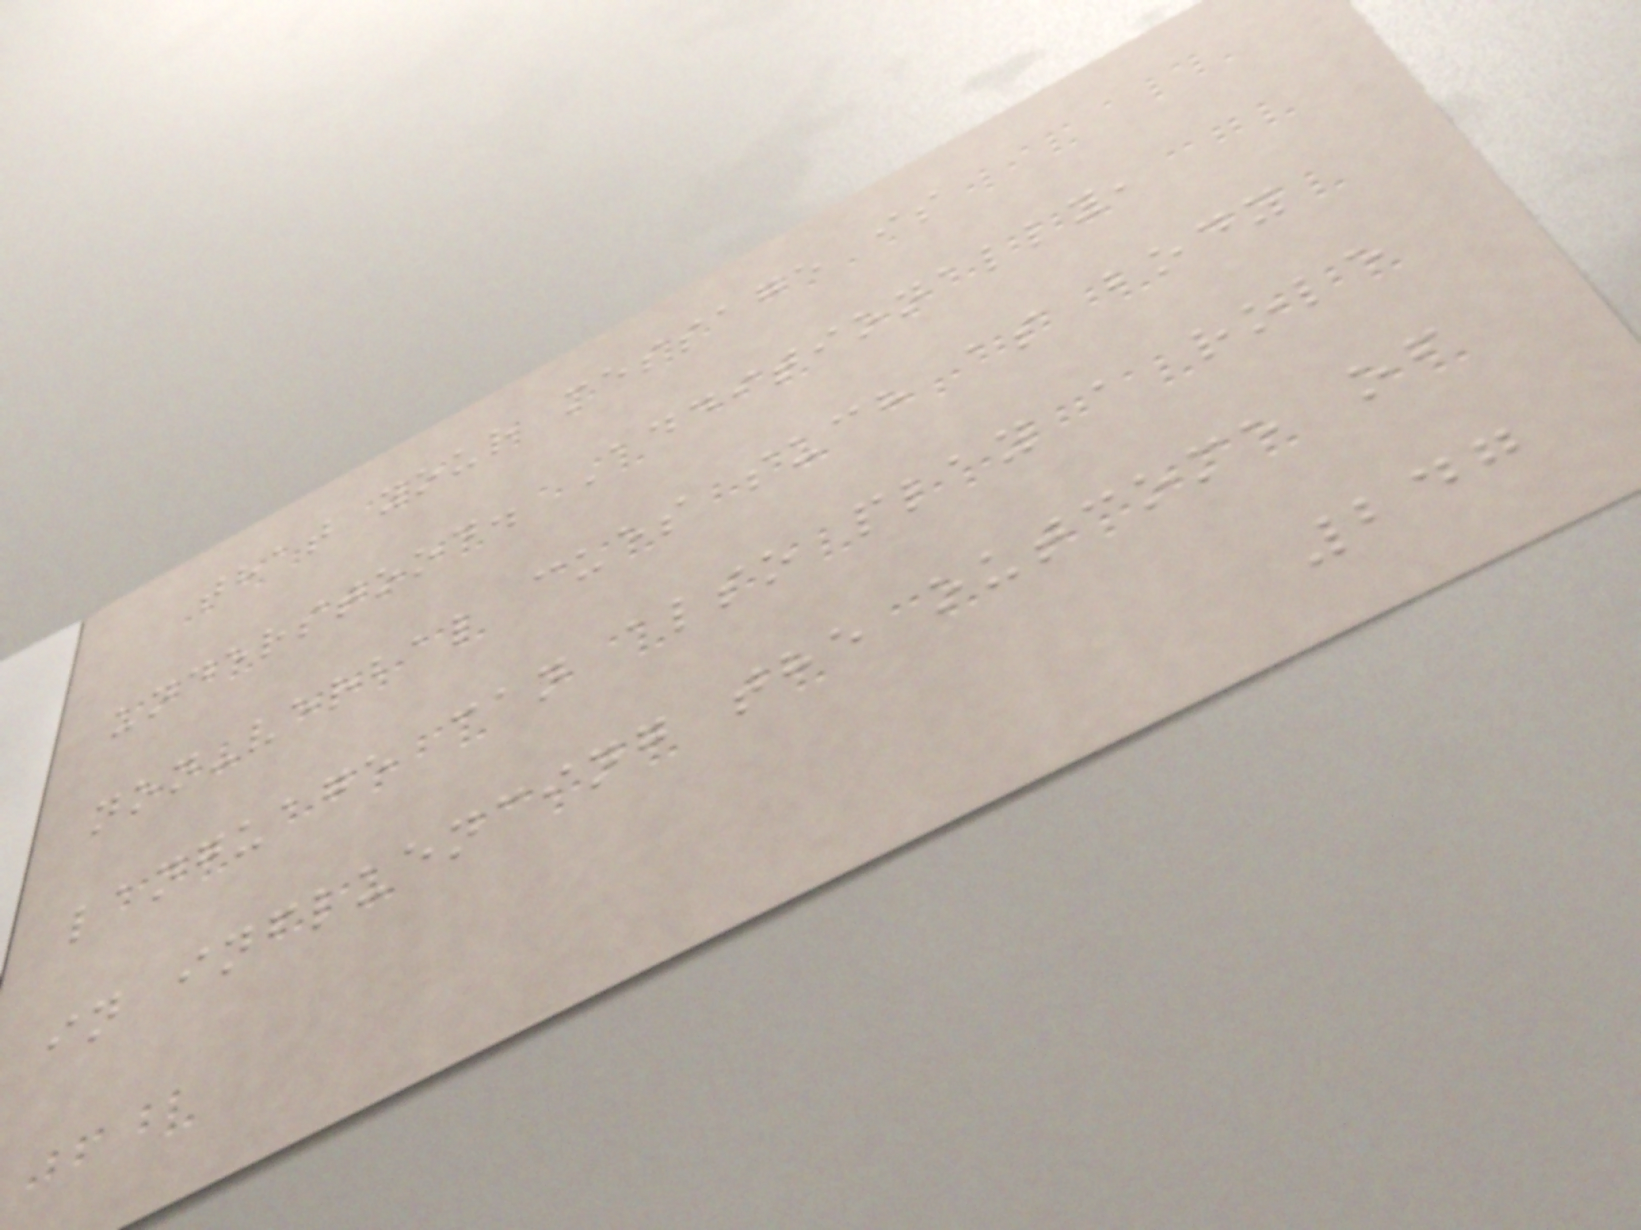that your message is
understood. Additionally,
non-verbal cues such as body
language can also play a role
in influencing the outcome of
247
